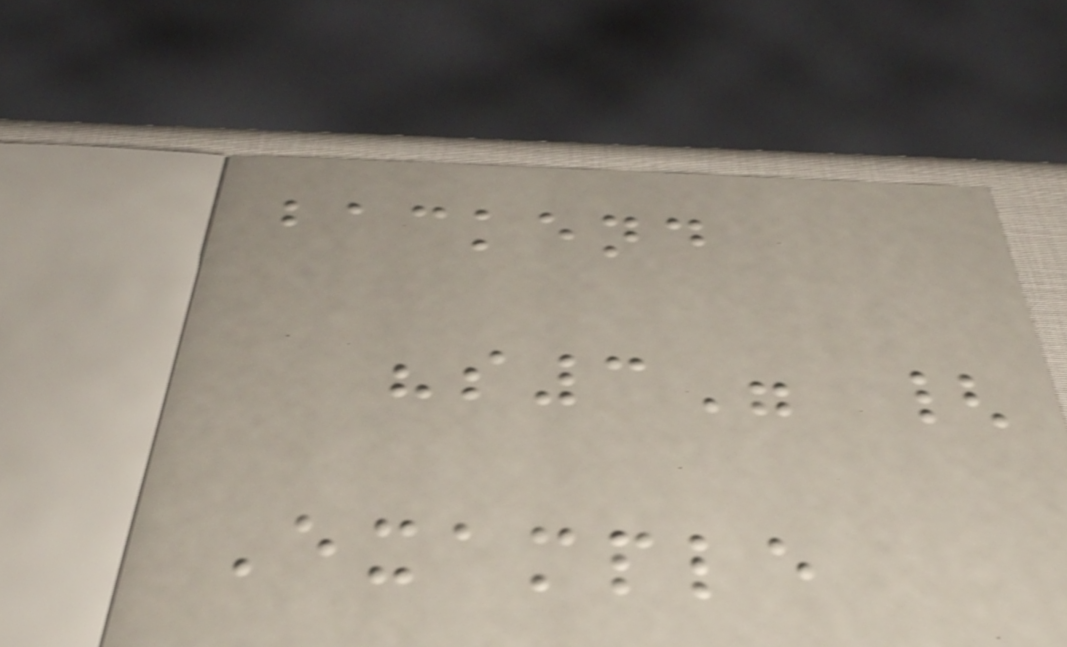backend
"s3" {
Example
